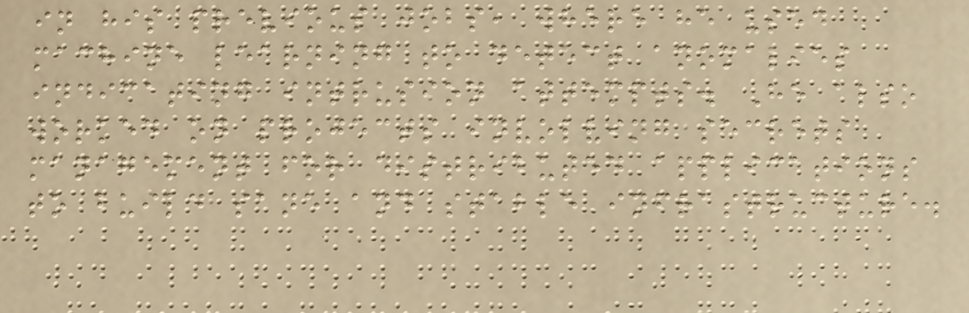in his previous jobs, where he used
machine learning to detect anomalies
indicating intrusion attempts. He also
worked on projects involving secrets
management for distributed applications
to build sane and stable infrastructure.
